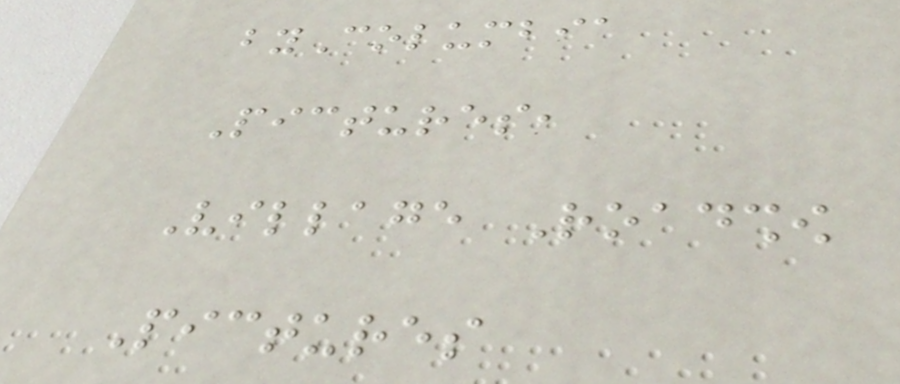byColumbia
Pictures,
Village Roadshow
Pictures
